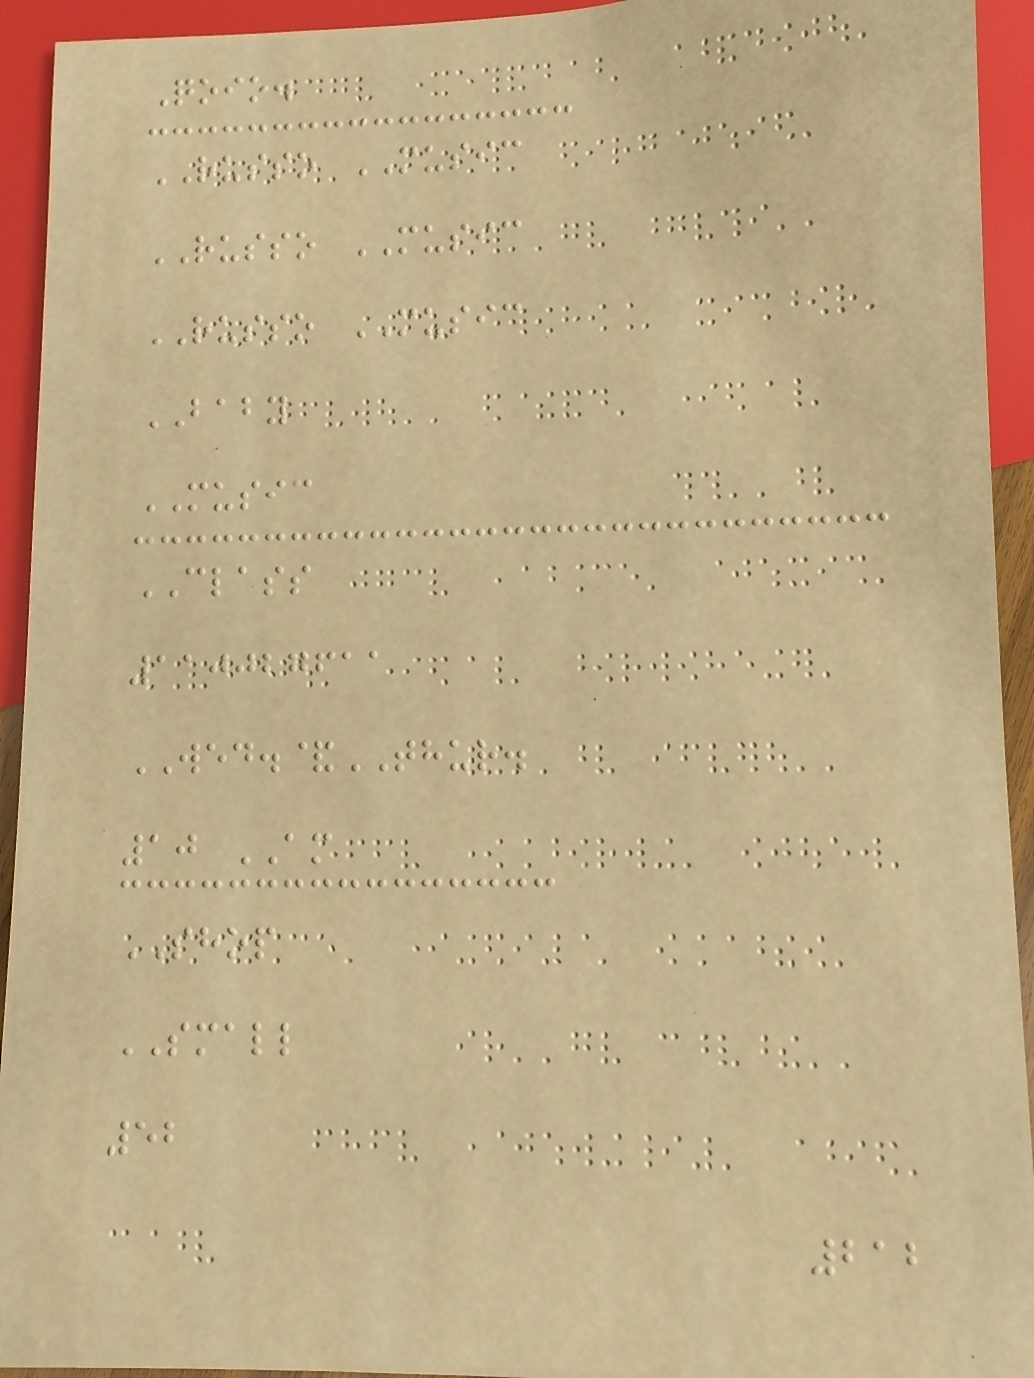Qoio.
RUSSO MUSIC
RUSSO MUSIC
RUSSO MUSIC
BABY
MUSIC
CLASS
110027611
WED.&THUR.
10 AM
SHOP
SMALL
52
212
